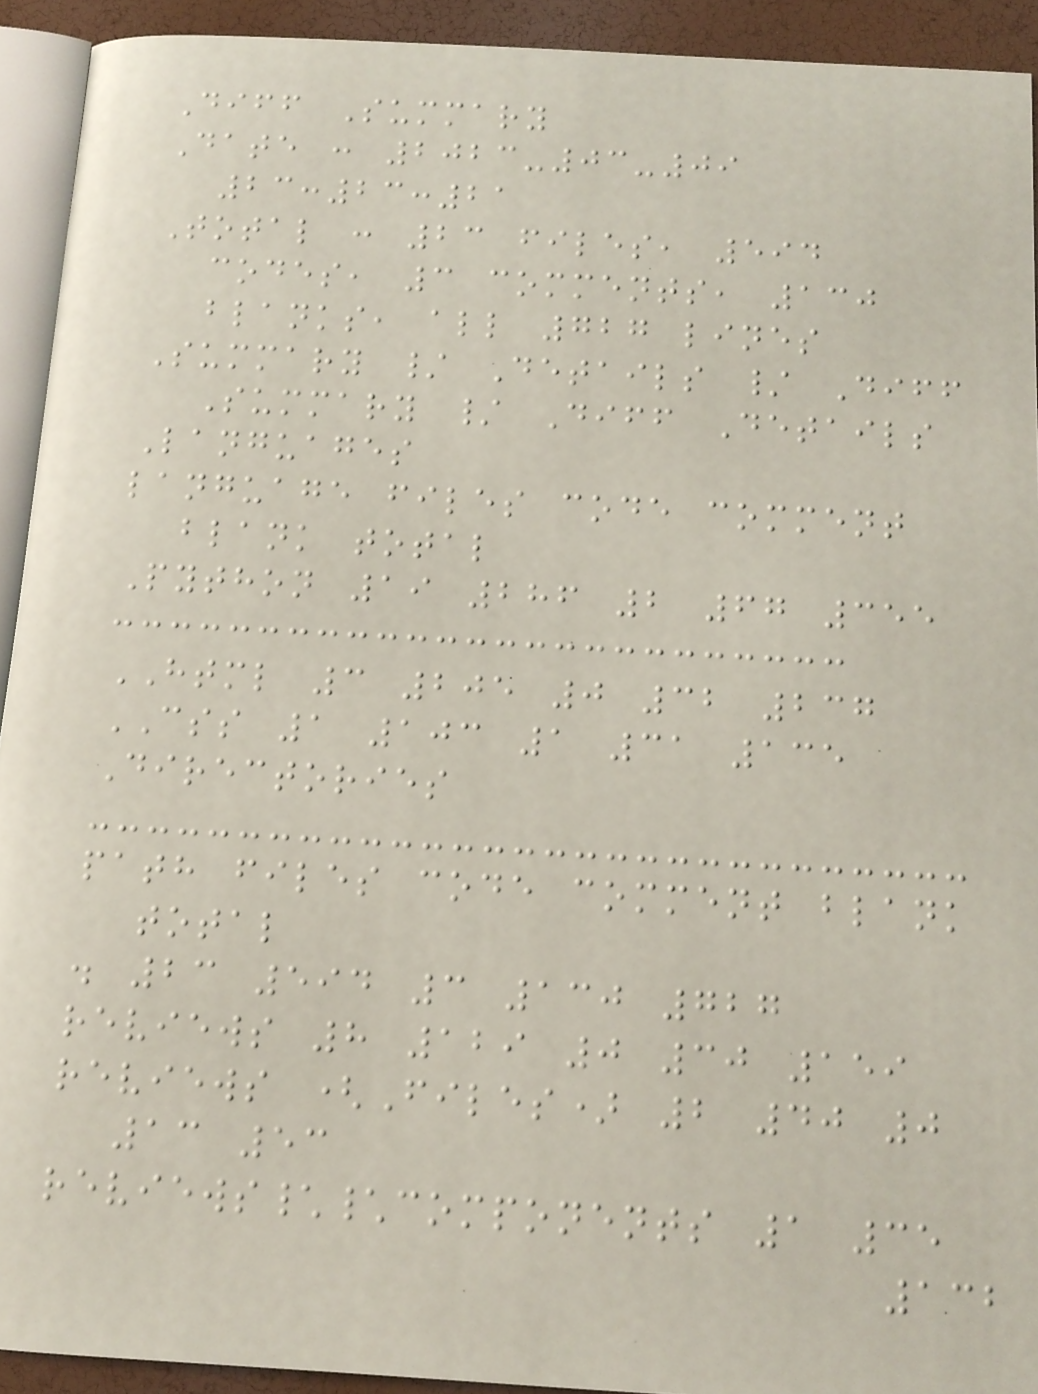Diff Summary
Date : 2023-03-09
23:23:21
Total : 23 files, 594
codes, 3 comments, 130
blanks, all 727 lines
Summary / Details / Diff
Summary / Diff Details
Languages
language files code comment
blank total
Python 19 286 2 67 355
HTML 3 205 0 32 237
CSS 1 103 1 31 135
Directories
path files code comment blank
total
. 23 594 3 130 727
reviews 8 129 0 30 159
reviews (Files) 2 40 0
13 53
reviews\\components 1 35
132
